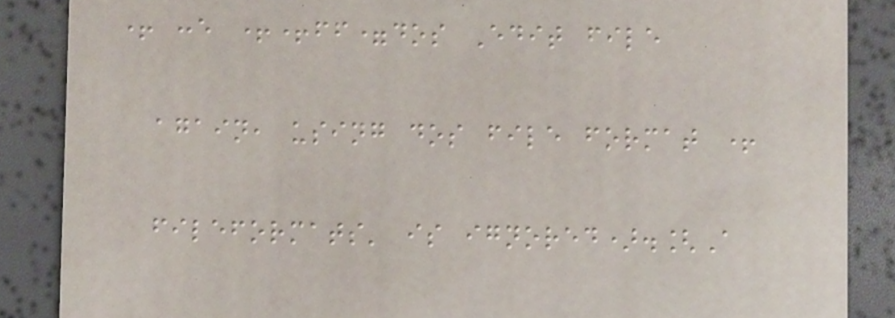+ :e ++ff=dos Edit file
again, using dos file format +
fileformats' is ignored).[A
